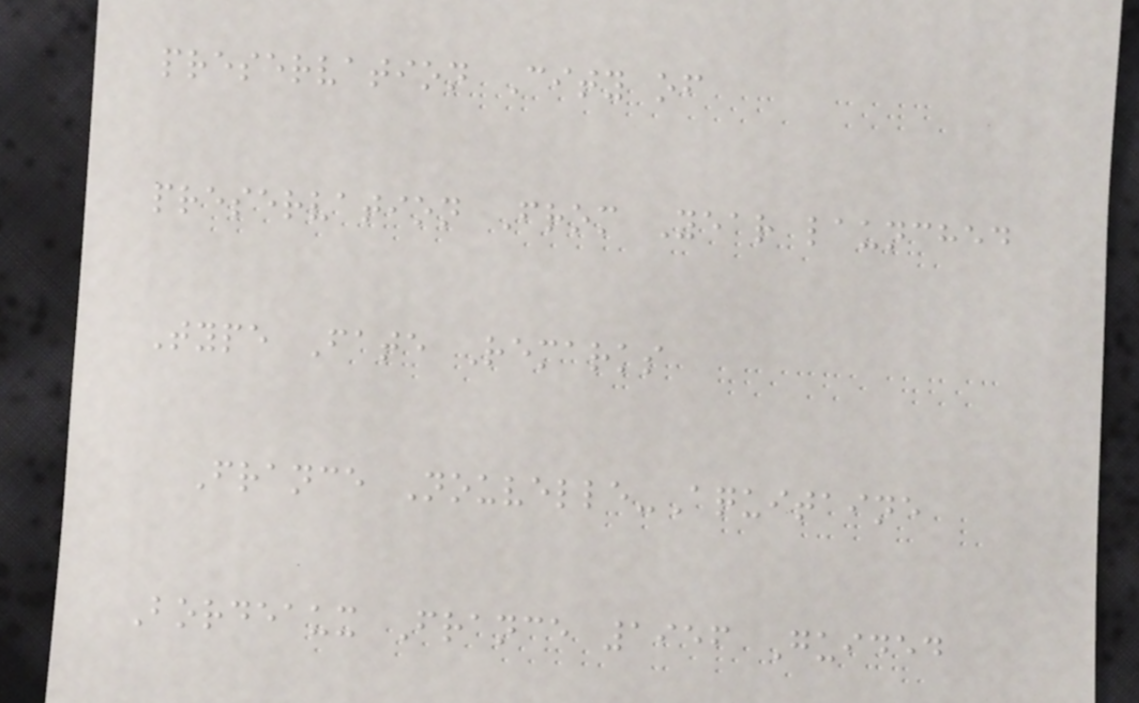preservation City of
preservation From Year launched
Type Fate Remarks
France Nouvelle-Aquitaine
Bordeaux France 1956 Guided
